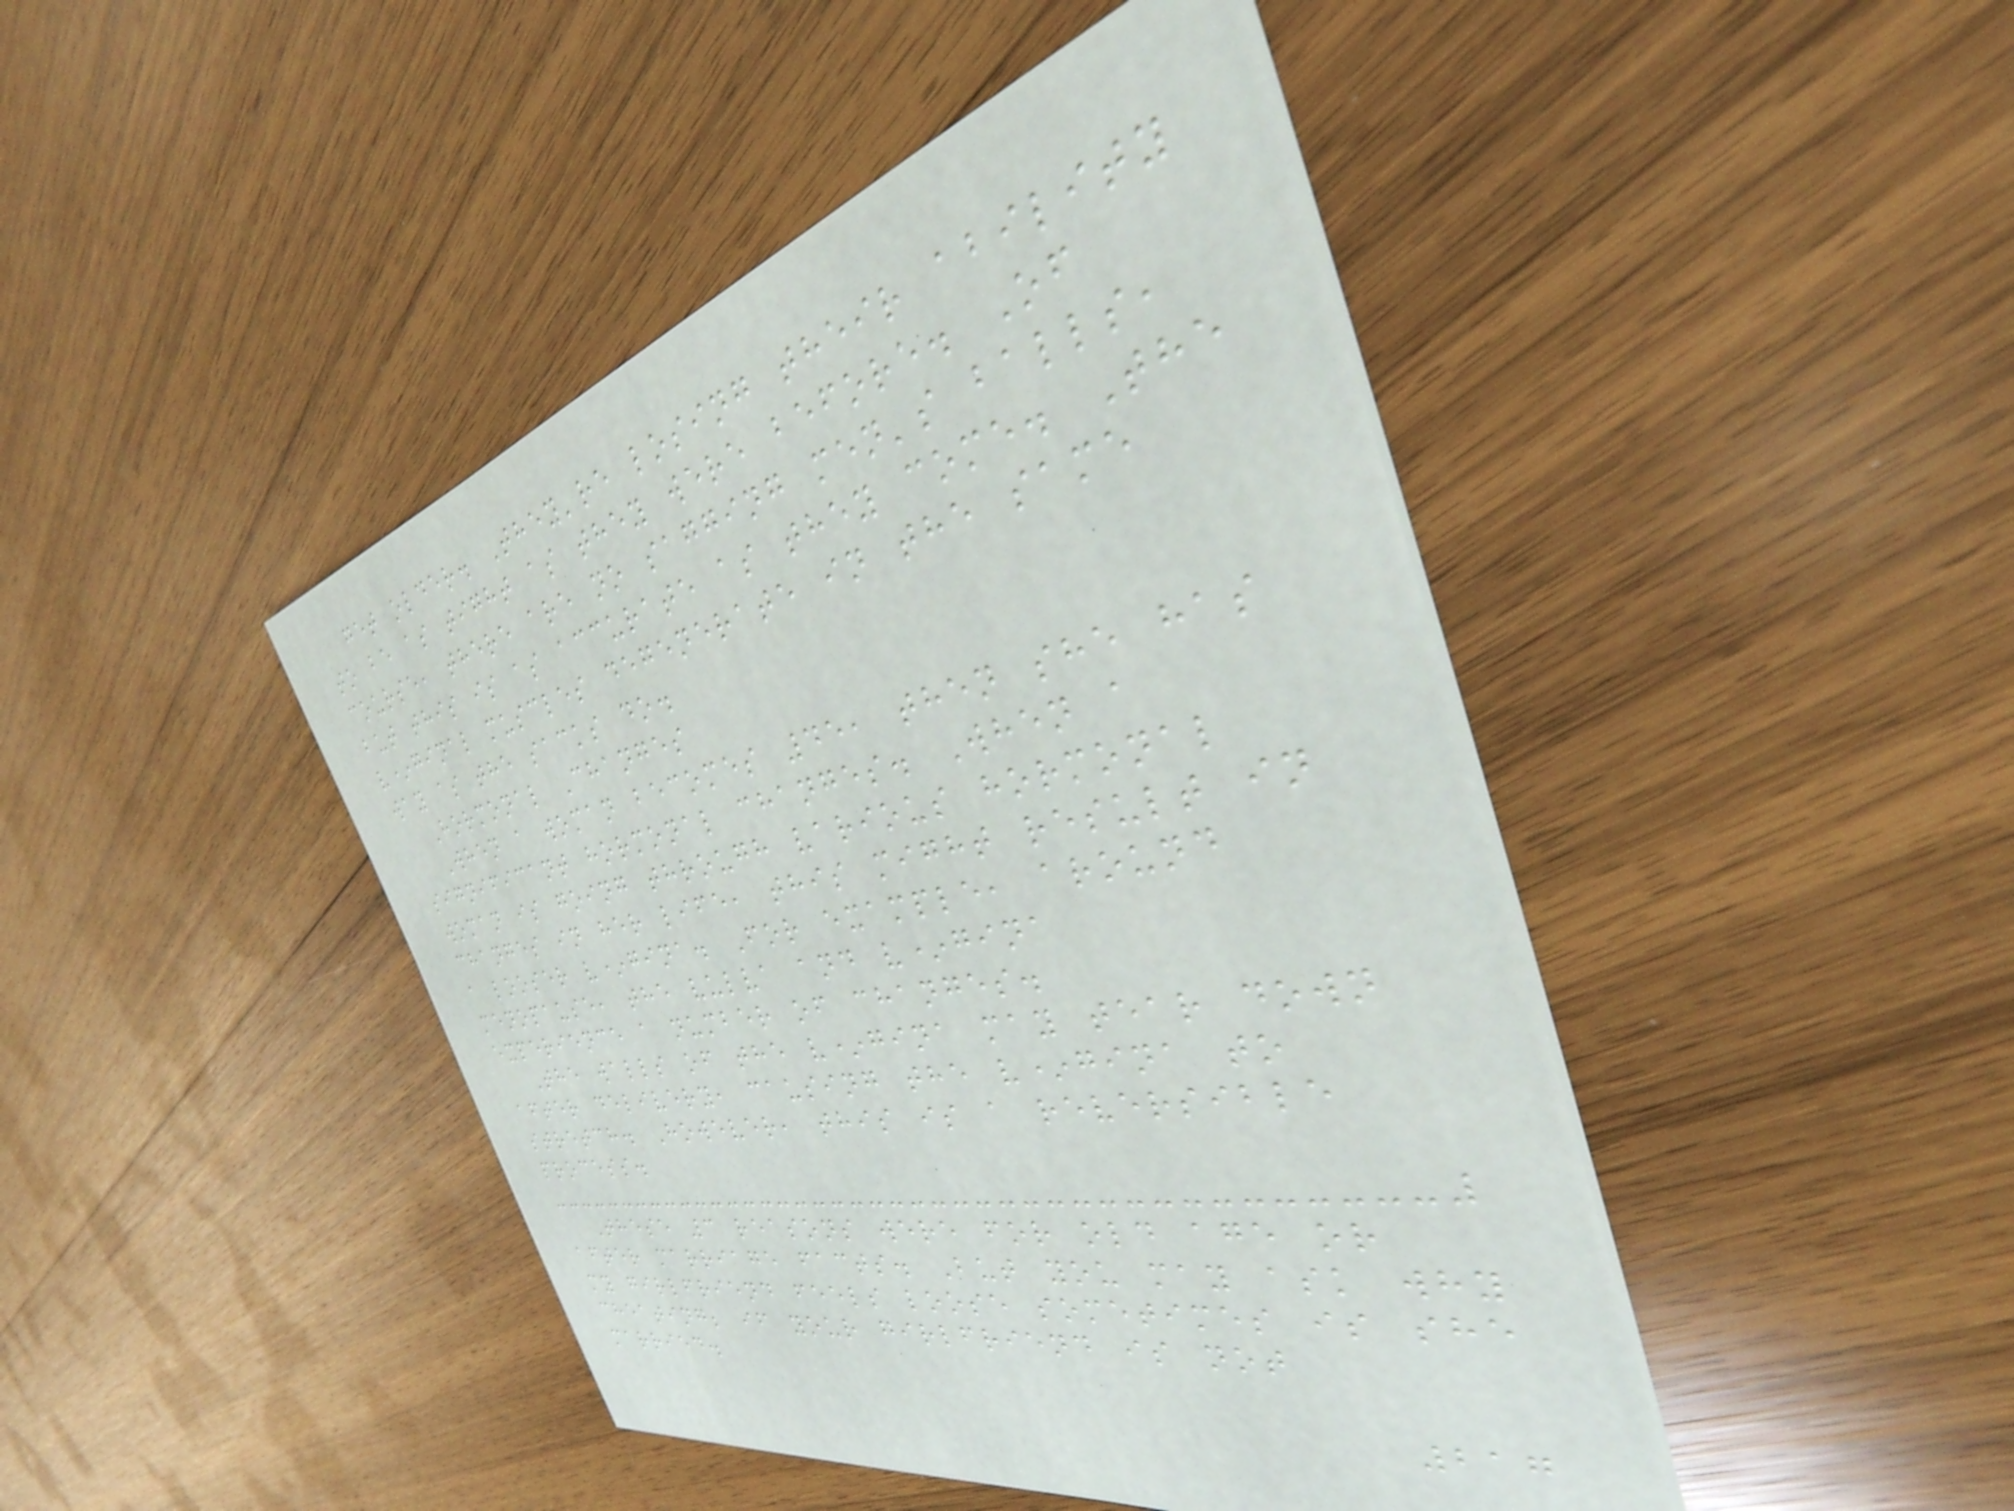get older. They're losing their ability
to be as tight as they were before. Of
course, there are no sagging men's balls,
but this is as accurate as they come. The
v*ginal muscles degenerate in the same
way as the sacks do.
Hormonal Changes
When a woman becomes 45, then she has
significant hormonal changes. When a
woman is going through various hormonal
changes in her life, this might result in
a looser v*gina. For example, around
menopause, the vulva and v*gina
experience a number of changes.
The walls of the v*gina may tear down
after delivery, causing the v*gina to
stretch. However, this is a reversible
process.
These 3 reasons were for old age or
after marriage facts. But you may ask why
my girlfriend feels loose sometimes is she
cheating; if your girlfriend is not
married.
217
